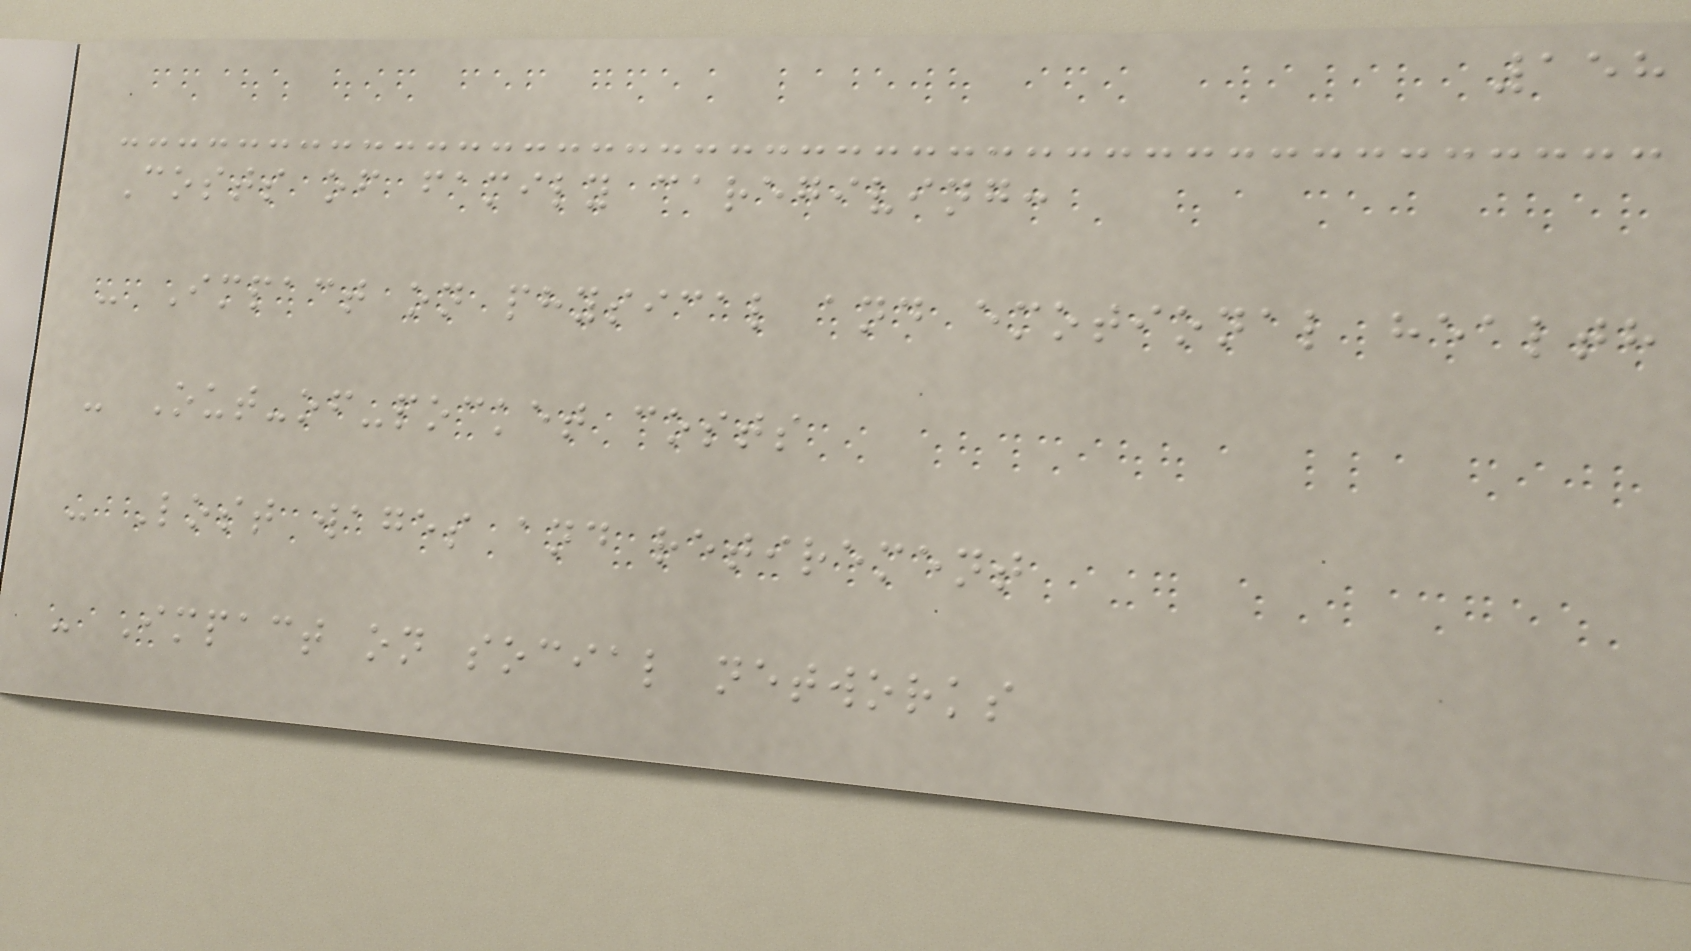158
Costs of family caregiving:
- Impact on physical and emotional health
- Out-of-pocket costs
- Lost wages and retirement
- Impact on social networks
